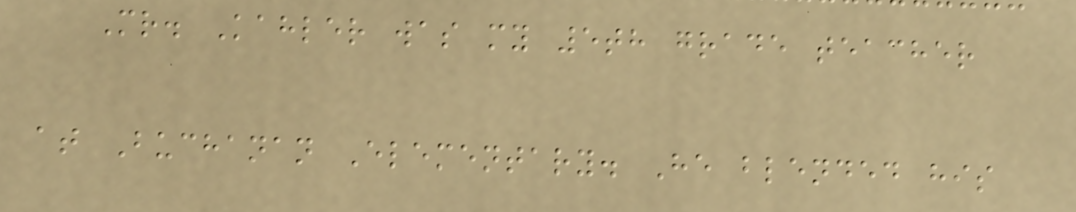Mr. Kahler was my 5th grade teacher
at Buchanan Elementary. He blended his
